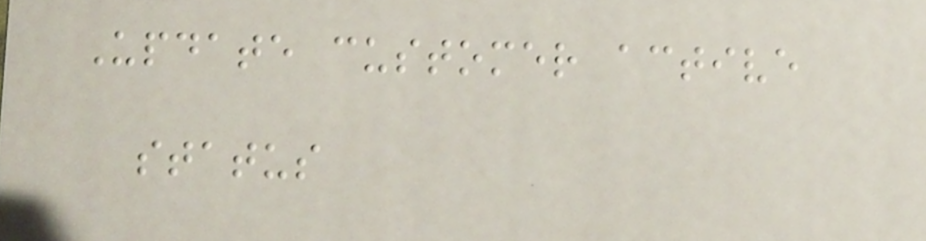Update customer active
status
